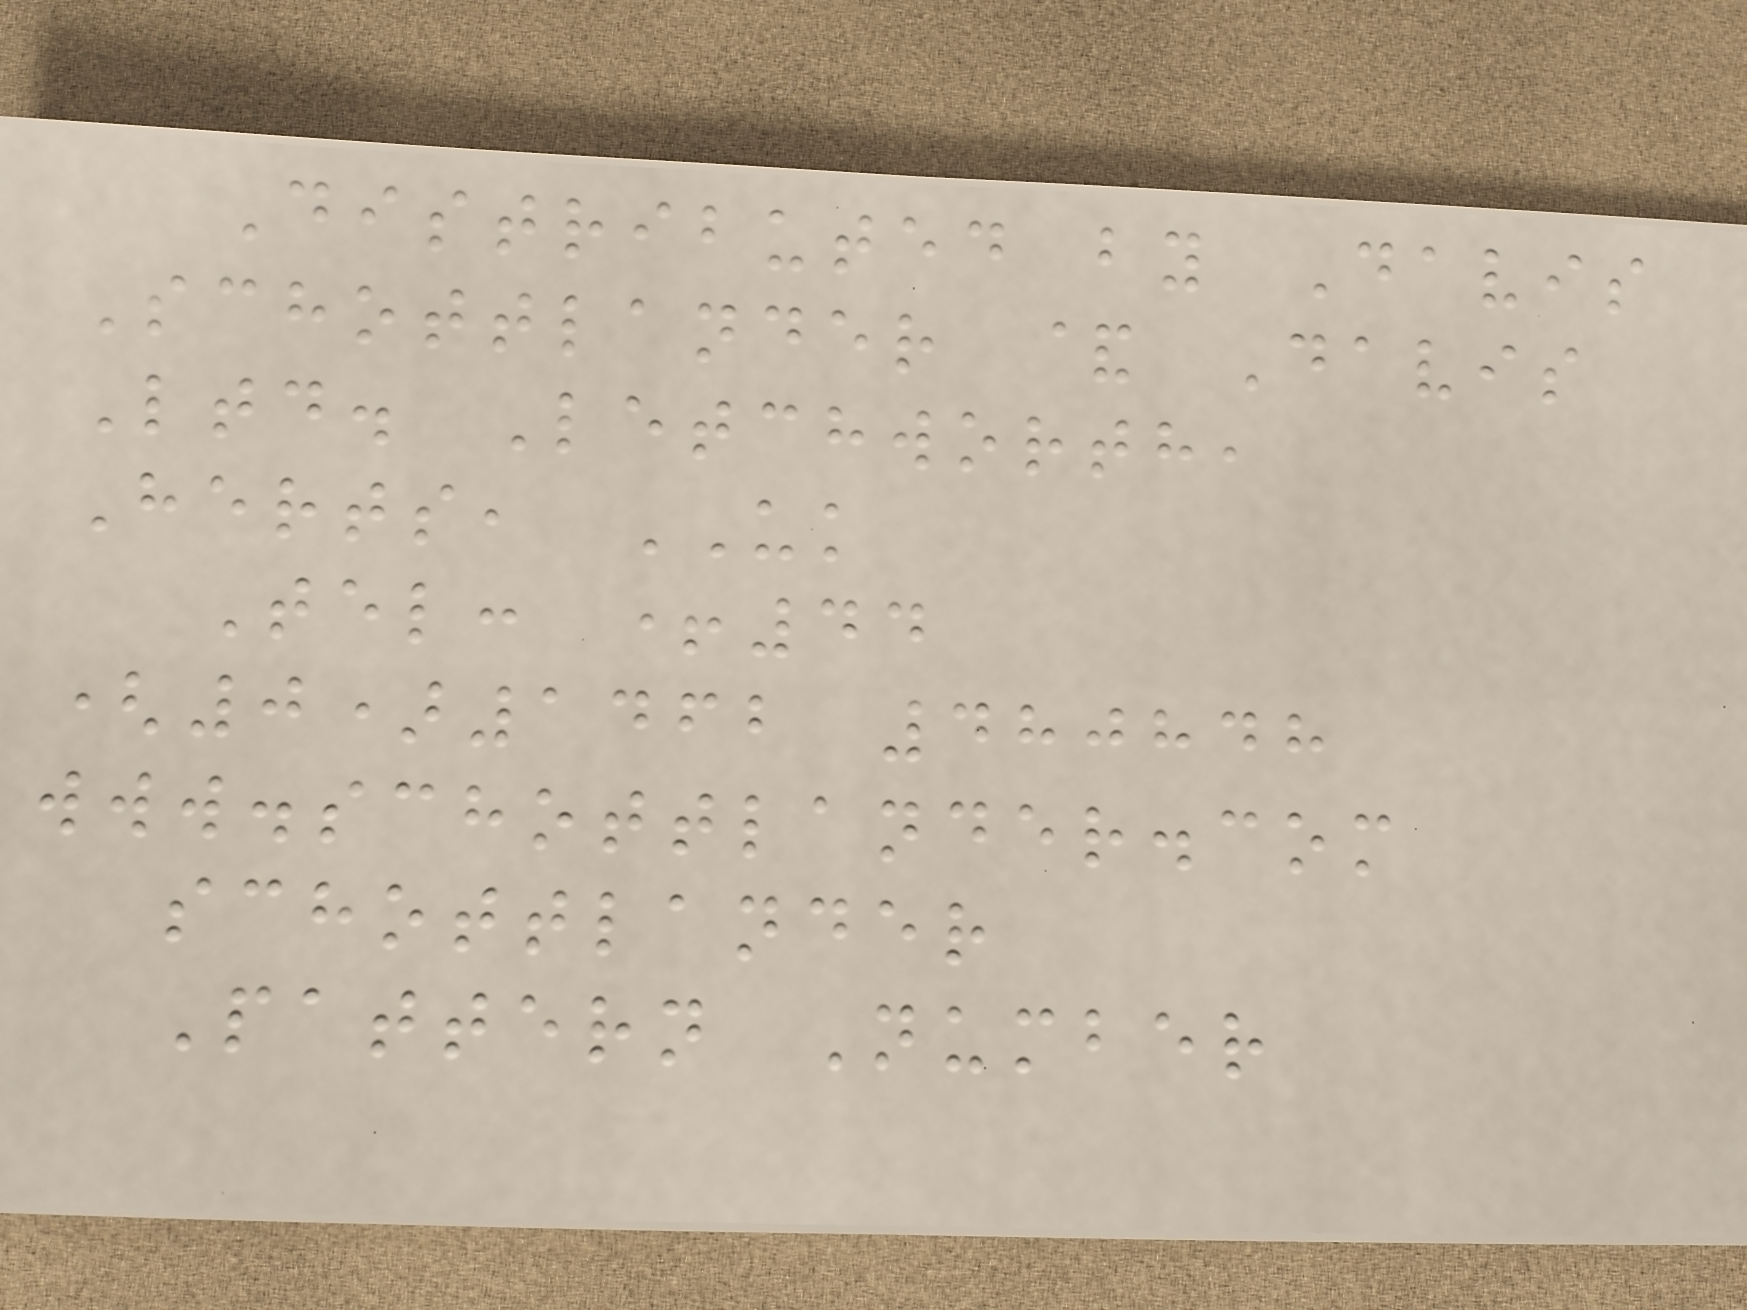Distributed by Davis
Schottlander & Davis
Ltd. Letchworth,
Herts, UK
Tel: +44
(0)1462 480848
www.schottlander.com
schottlander
Pattern Number
